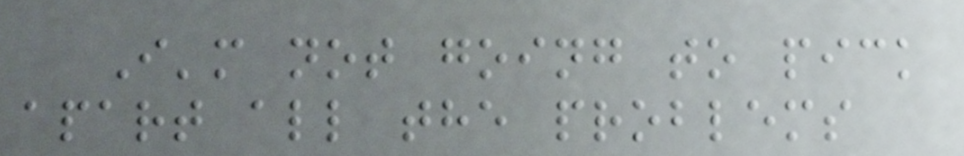I'm not going to pick
apart all the problems
